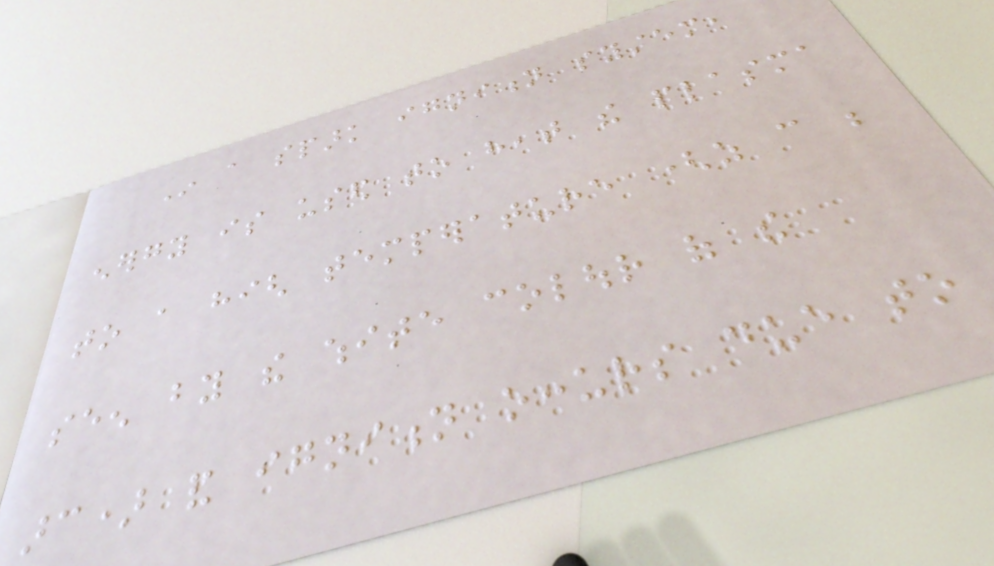In a spark ignition system,
energy is used to heat the plasma
to a high temperature (as can be
seen by the white colour of the
arc) and ignition occurs due to
